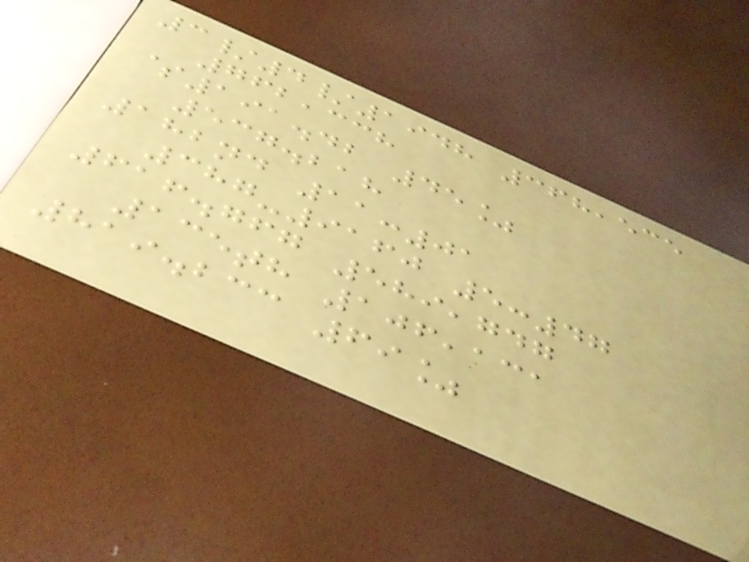3/4/1948 368,535
762,338
$191.42 45%
537.218
182nd 11:01
387-9160 5:47
616.767 589,747
135th 106,131
819.233 69%
